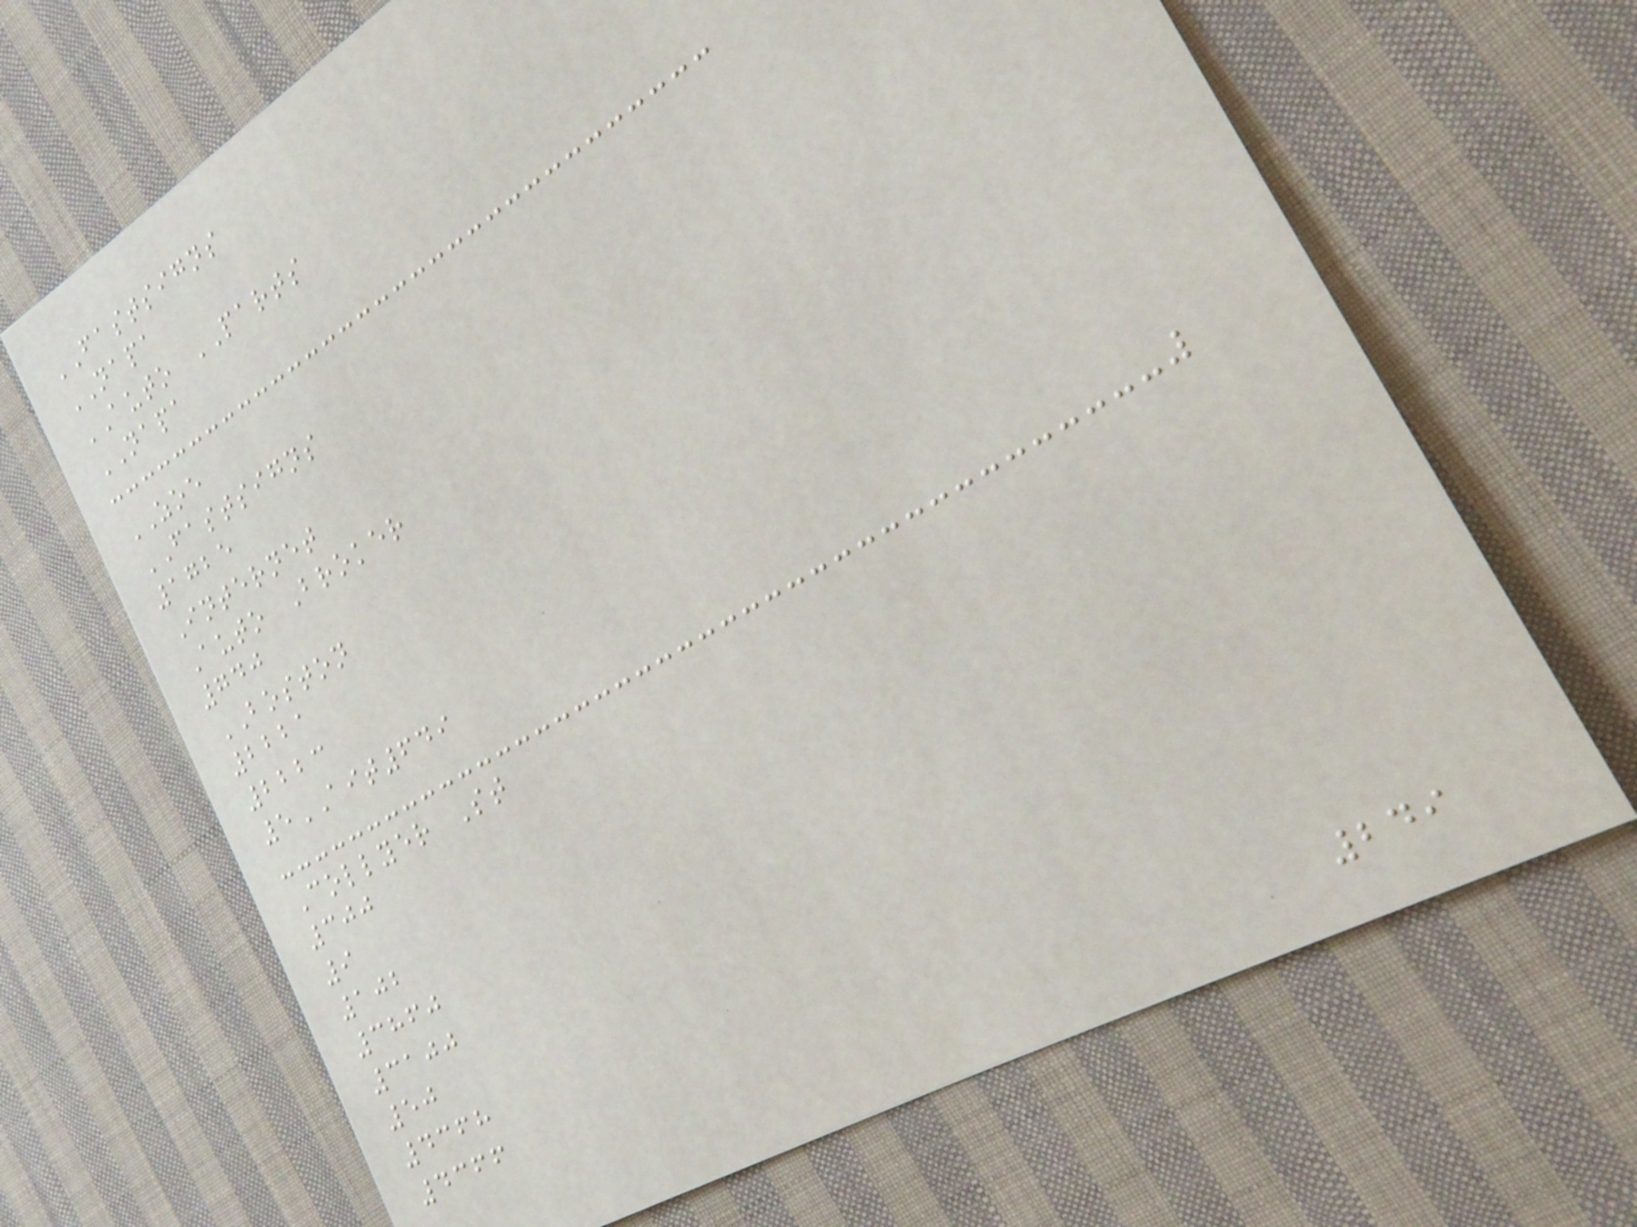FASTSIGNS
NAPA
AUTO PARTS
NAPA
ZOE
FASTSIGNS
1725
Internet
Auto Broker
740
BOSTON
2221
2223
5AIT649
Collyer St
300
9
102
3860
3100
50
4368
4366
249
